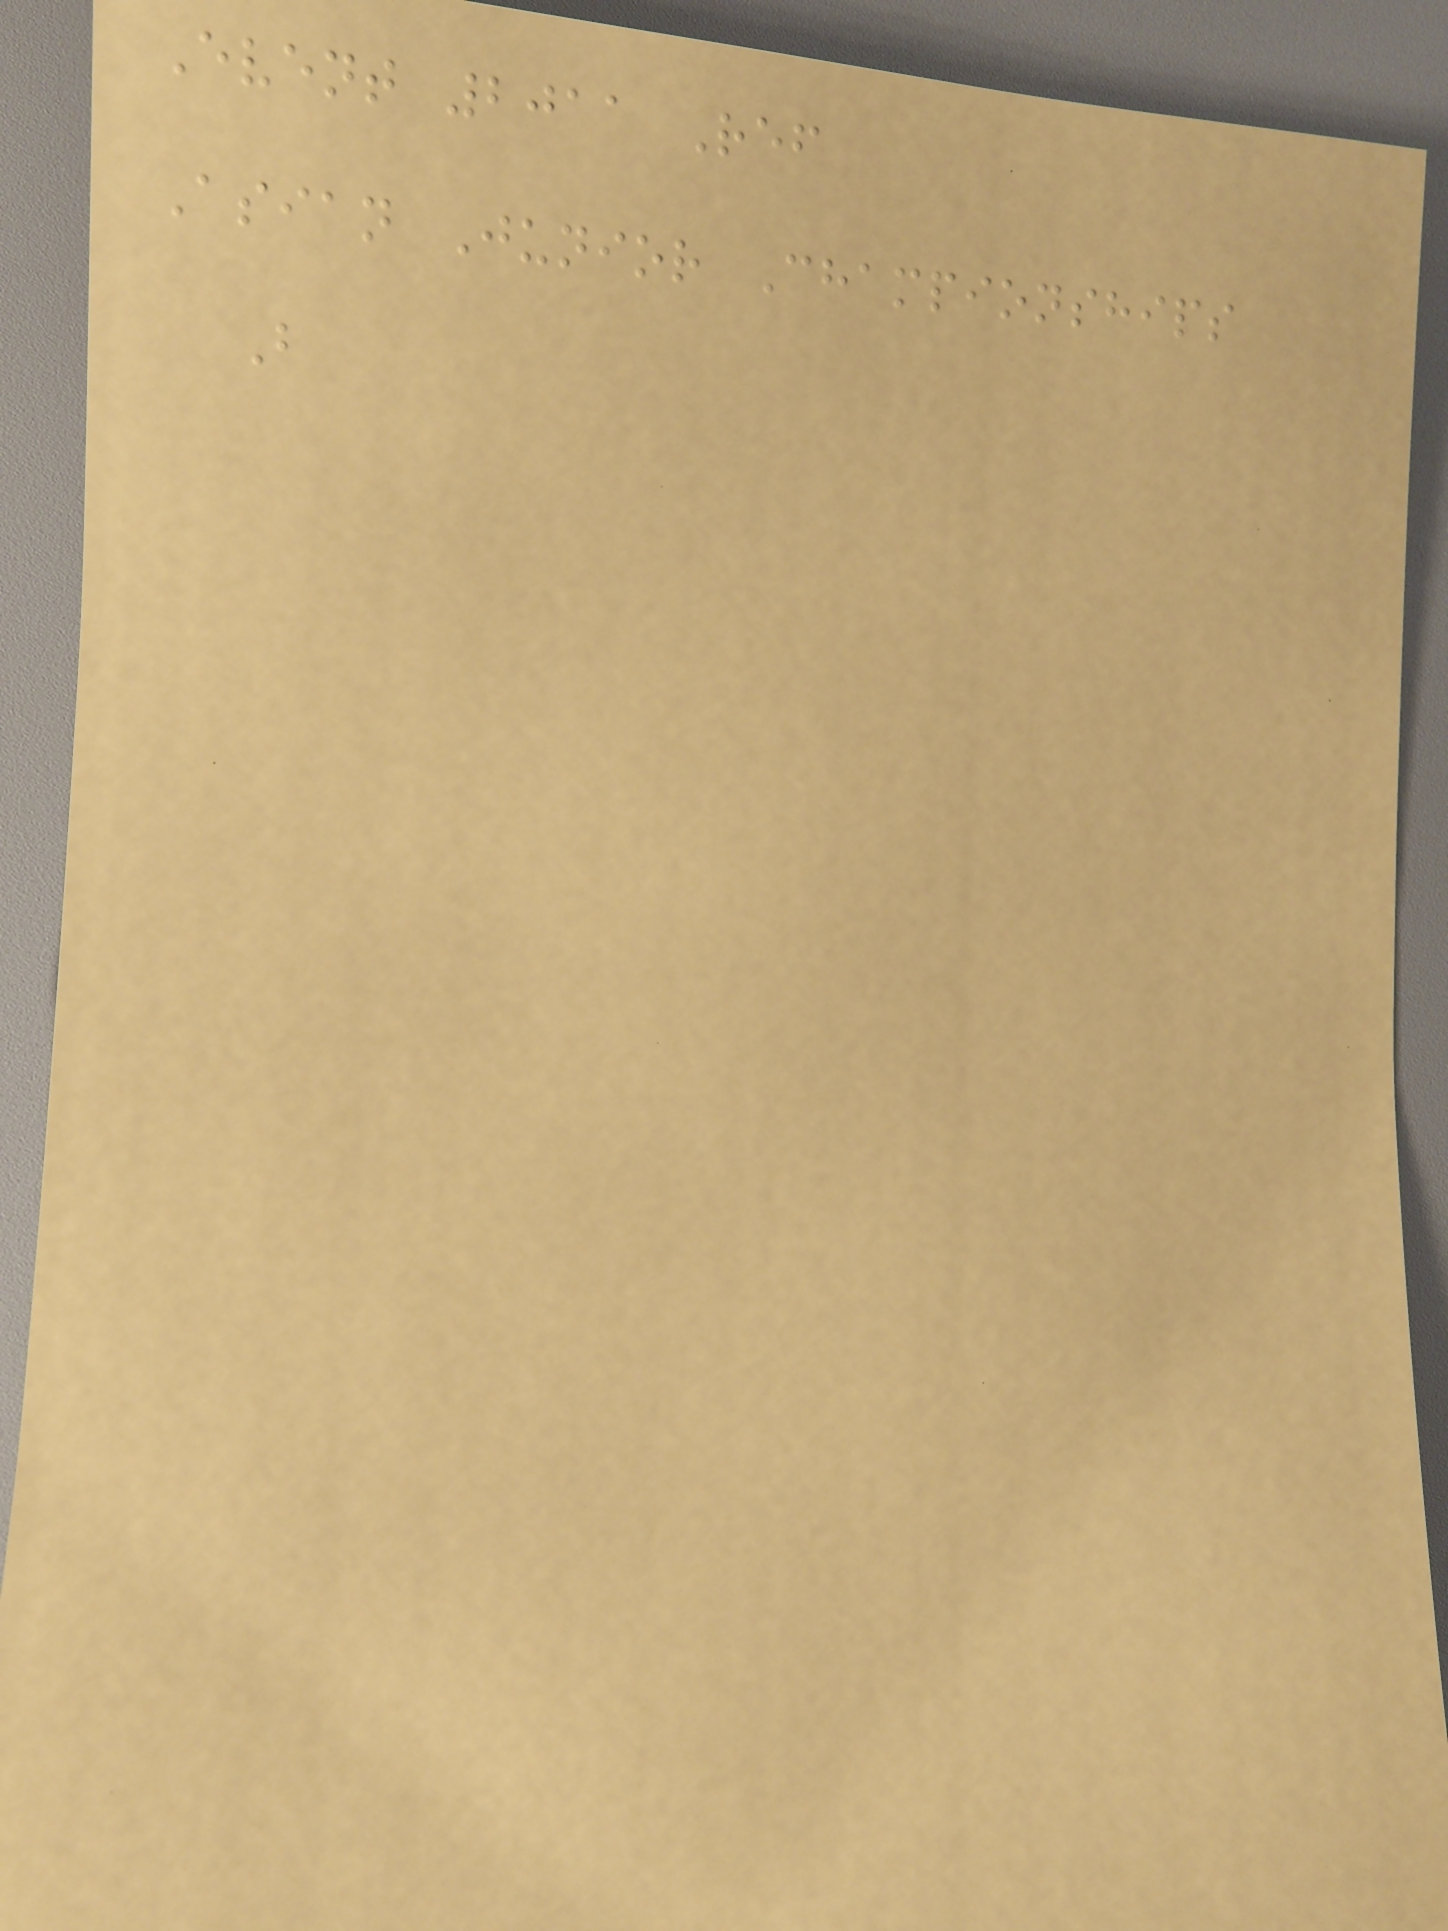Event 2011 Ref
Asian Junior Championships
B
